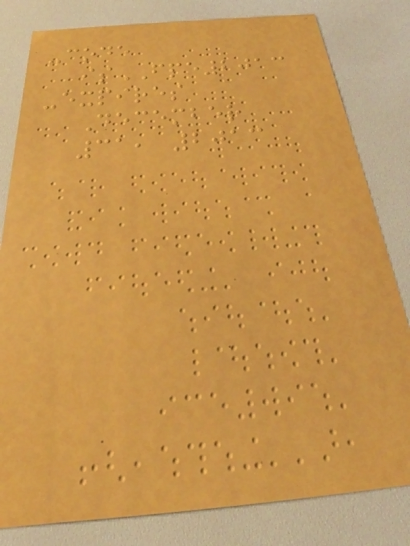-code
isFPE2013
-expires
December
31, 2013
